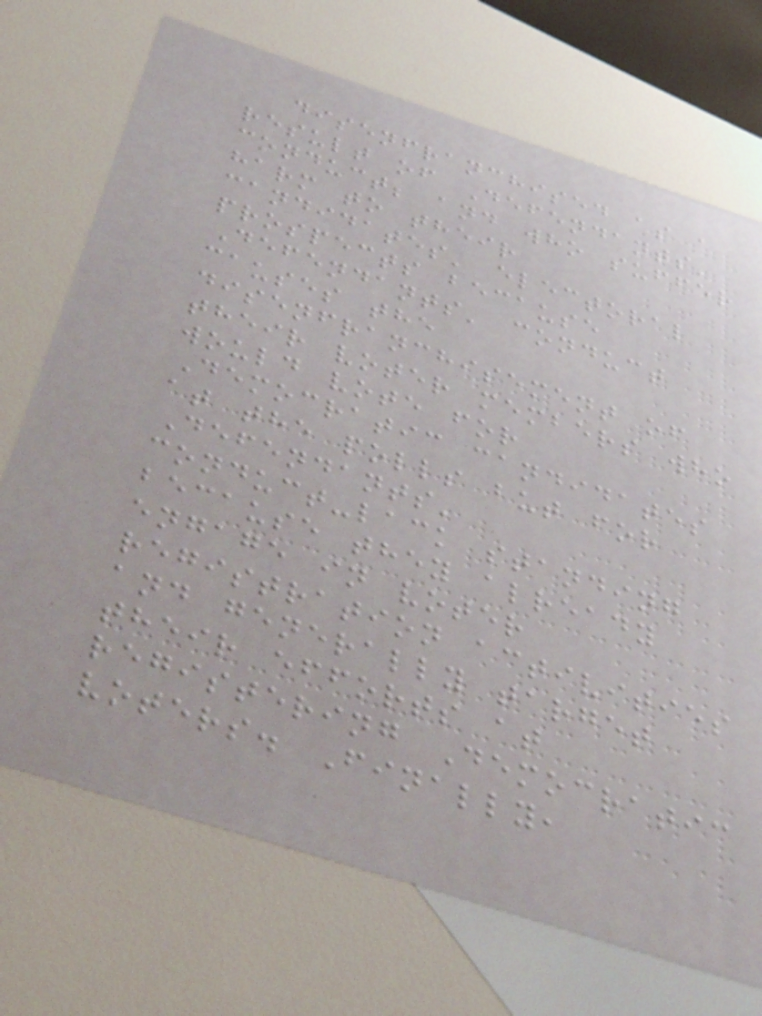disenfranchised as a
result of Defendants'
conduct; and who suffer
harm to their
candidates' electoral
prospects because
Defendants' conduct
causes the
disenfranchisement of
their voter members who
would vote for
Democratic candidates
at the polls but for
Defendants'
conduct-lack standing
because they already
engage in voter
registration activities
and generally target
their efforts at
registering Democratic
voters. Finally,
